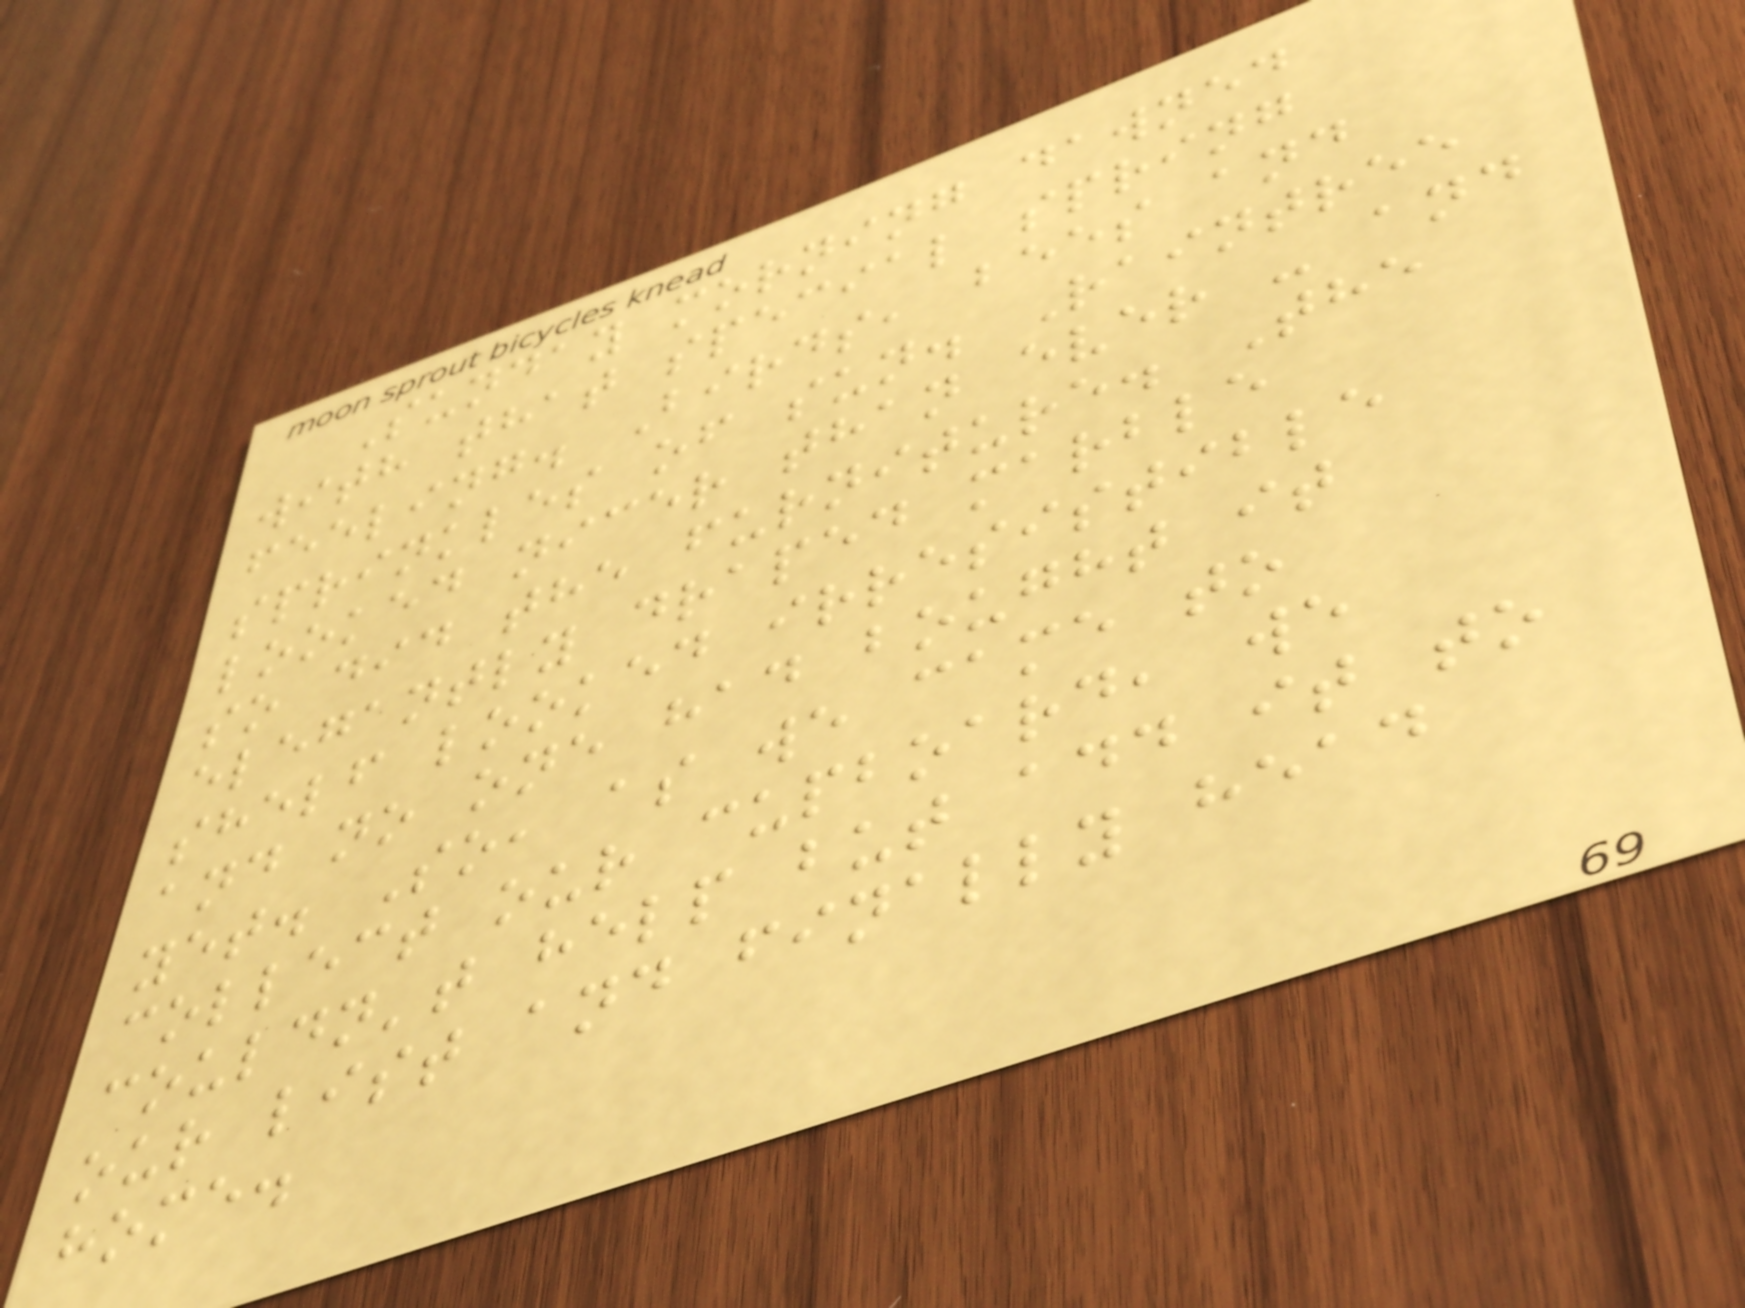Sunday morning dawned
with that special spring
feeling. Birds, bees and
sprinkles of sun. Raintree
looked nicer than ever - and
so did the furniture. The
elegantly draped marble
shelf looked irresistible
and no one had bought it
yet. So, as we came to
collect our cupboard, we
couldn't help but add it to
our list and finally head
home.
